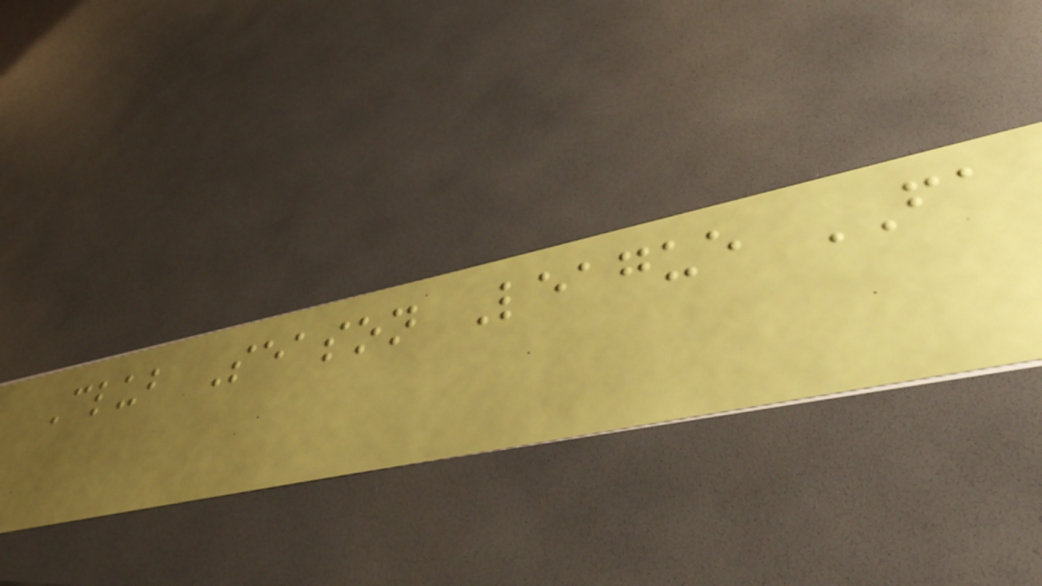Club Season League FA
